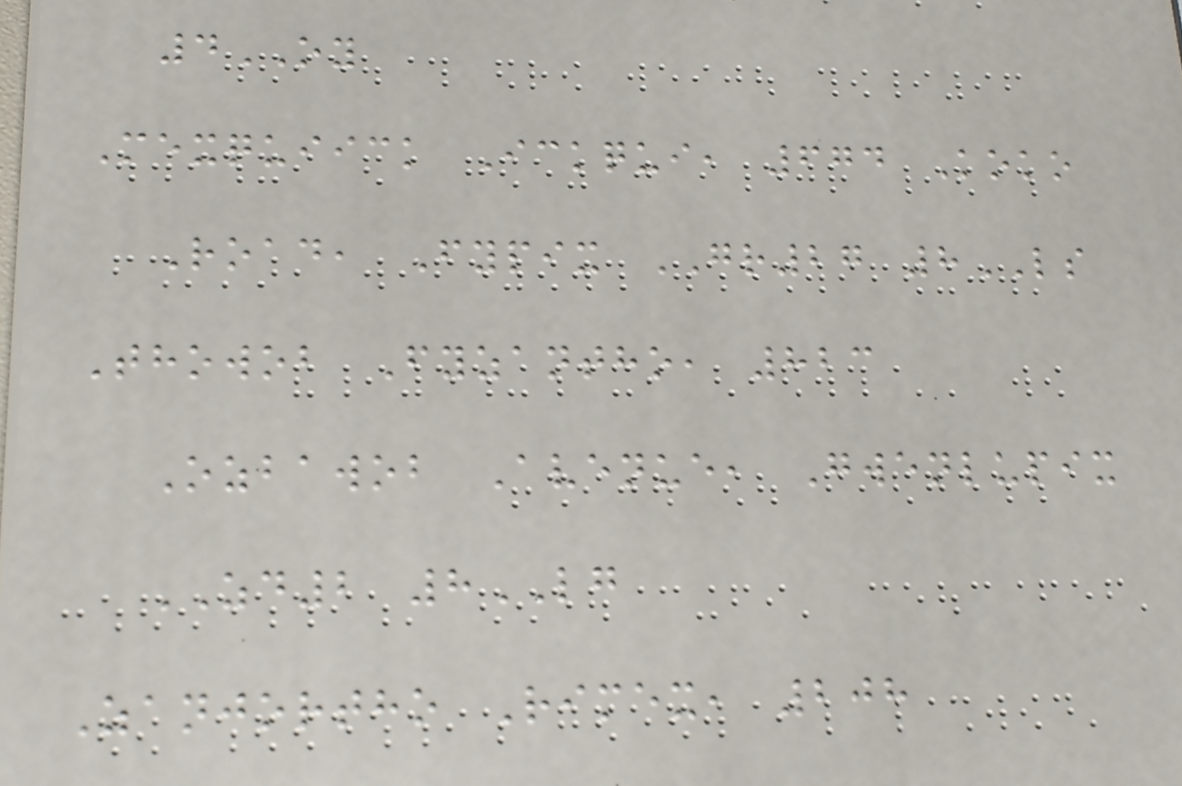4OY
Mexquiick Ickqui, 674 Koko
Road, Fypix GR27 8LS
Thowob Fyzantho, 823
Ozbawob Avenue, Gwenlupix
ZD2 8LG
Zanjortho Rimex, 208
